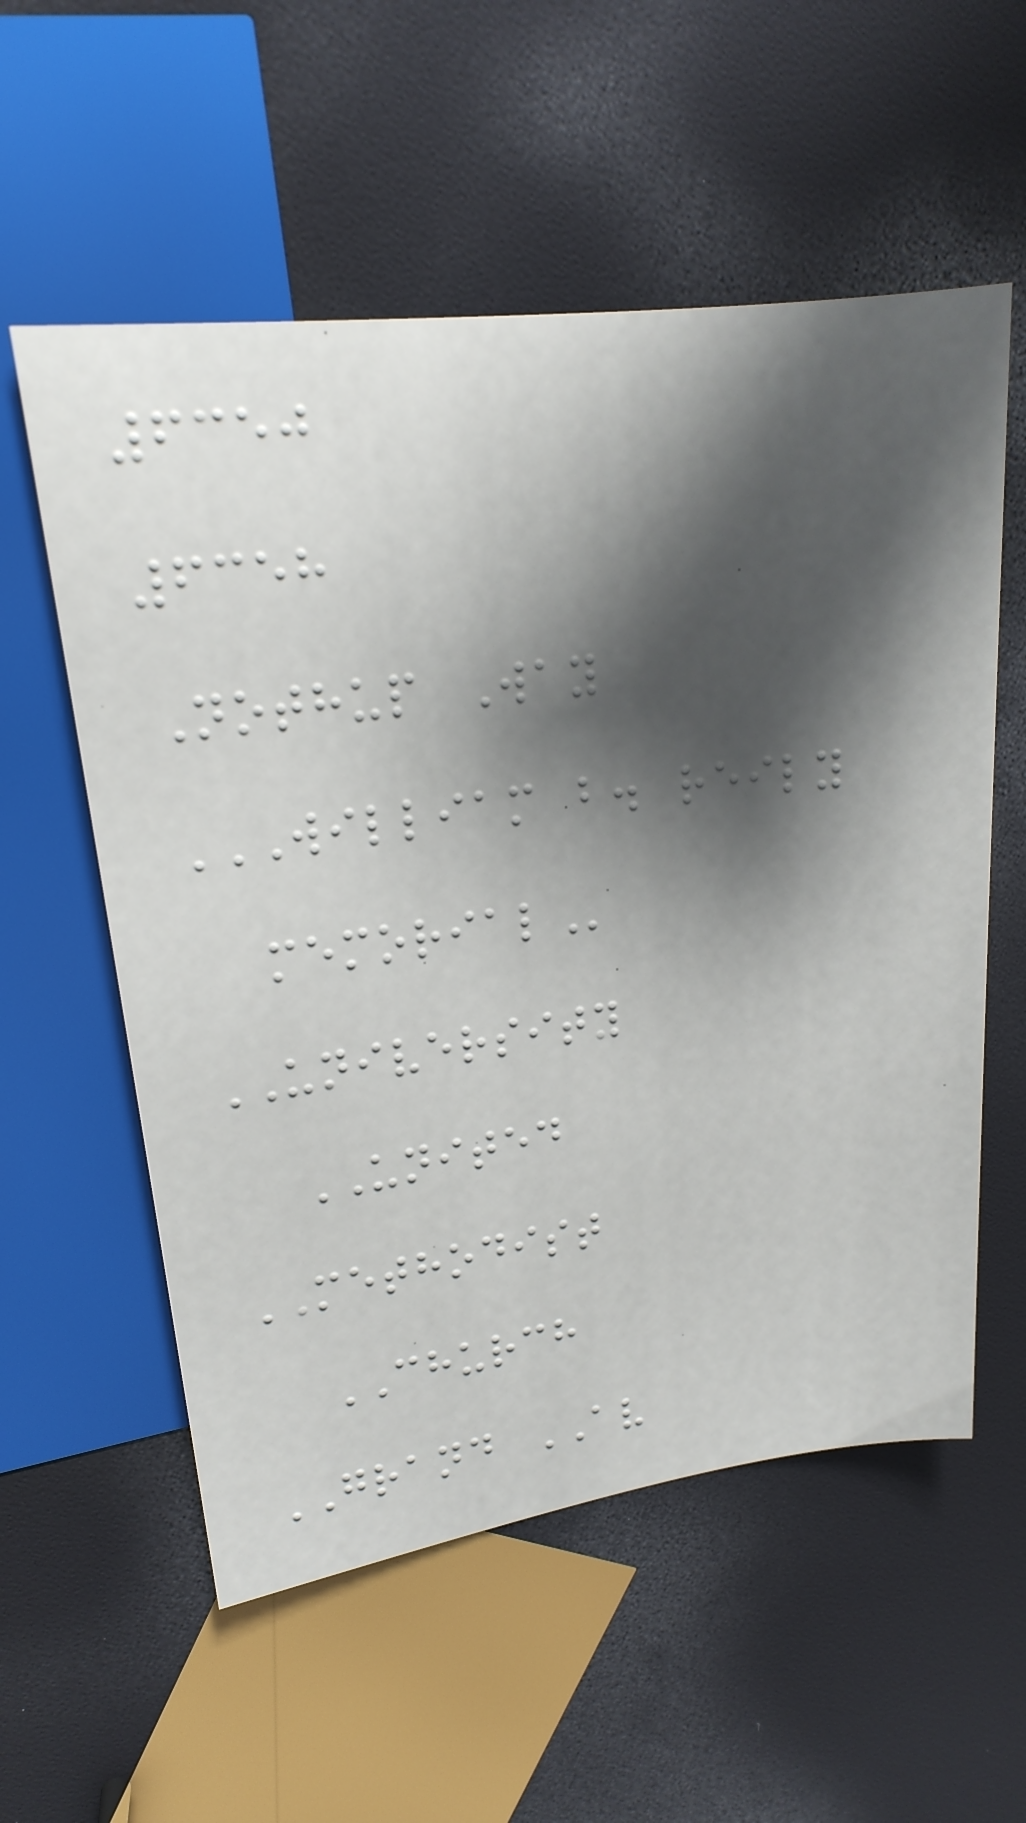6350
6358
Nothup Way
WILLIAM B. REILY
MEMORIAL
UNIVERSITY
UNITED
METHODIST
CHURCH
GRAND AV
